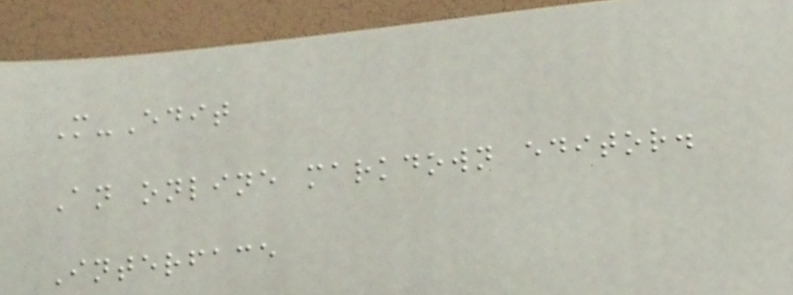M-Edit
An online markdown editor.
Interface
